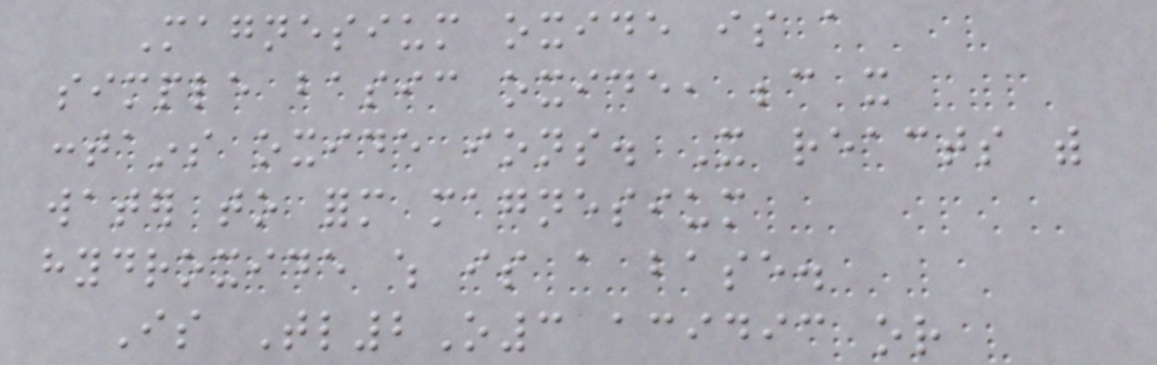Magnesium oxide is a
simple basic oxide, because it
contains oxide ions. It reacts with
water to form magnesium
hydroxide which is a base.
Is Tl2O3 acidic or
